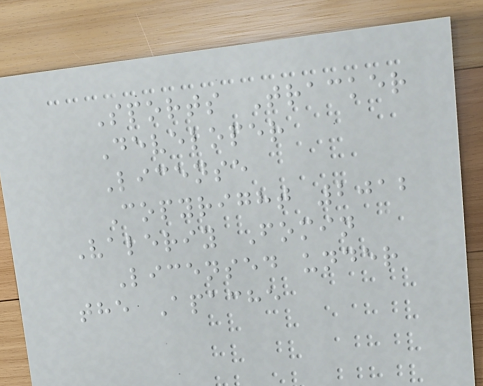Sports Tracker
Developer
License
Copyright 2012
Valeriy Fomin
Licensed under
the Apache
